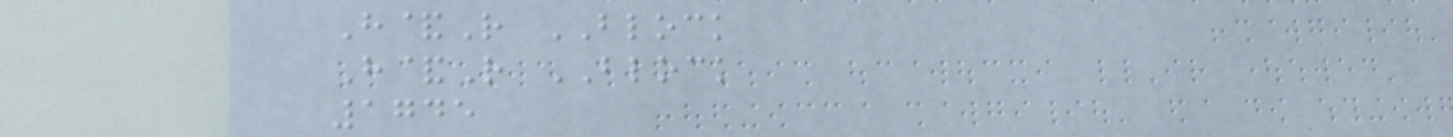H&R BLOCK
H&R BLOCK
1745
